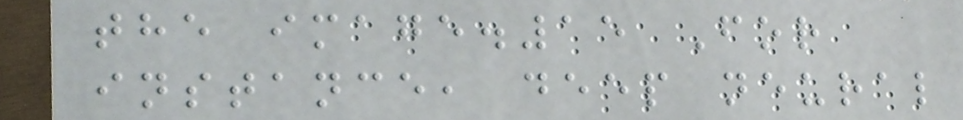the image.15 For
instance, deep neural
